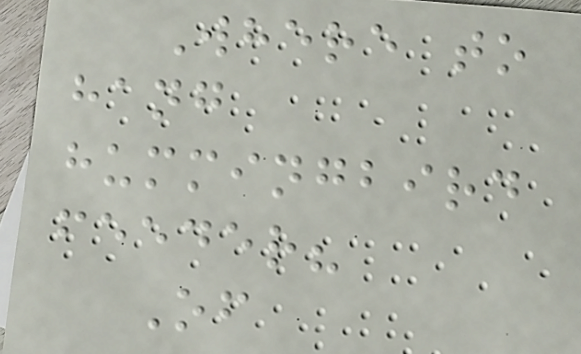Where to
hang
hummingbird
feeder?
Of
